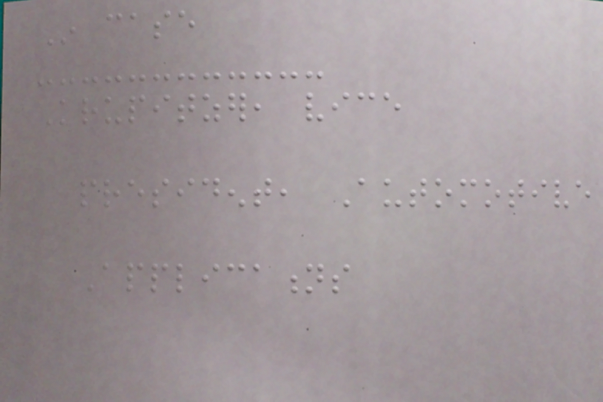In case
Krupitzer, vice
president, Automotive
Applications
